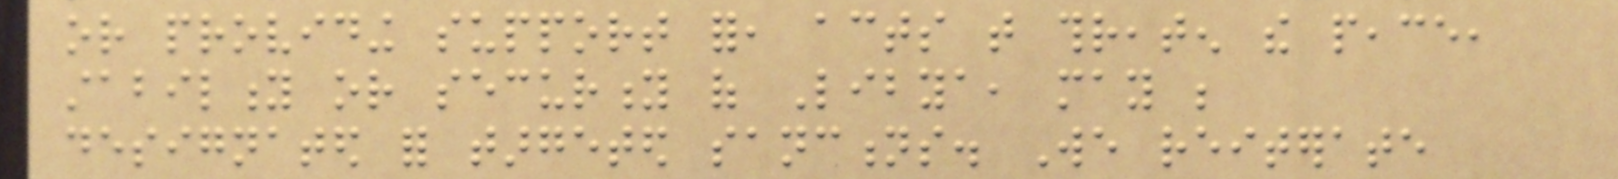or providing support for, acts that threaten the peace,
stability or security of Libya, may be
designated for targeted sanctions. We reiterate
